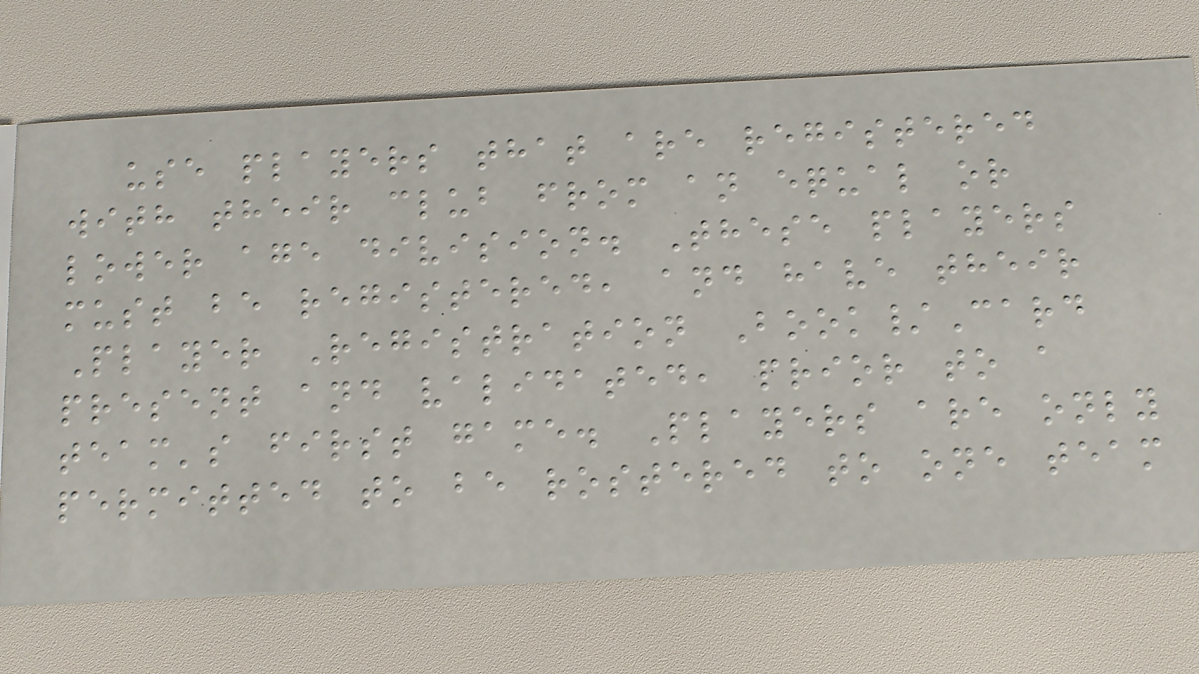use players that are registered
with their club from an equal or
lower age division. These players
must be registered, and have their
Player Registration Book/Card
present and validated, prior to a
team's first game. Players are only
permitted to be rostered to one team
